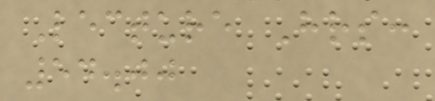Lecture Hrs:
54.00
